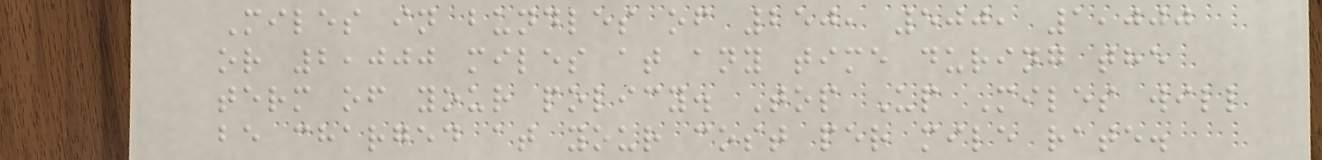Miles in bundles of 250, 500, 1,000
or 2,000 miles at any time during the
term of your policy. Top Up Miles will
be charged at your cost per mile rate.
